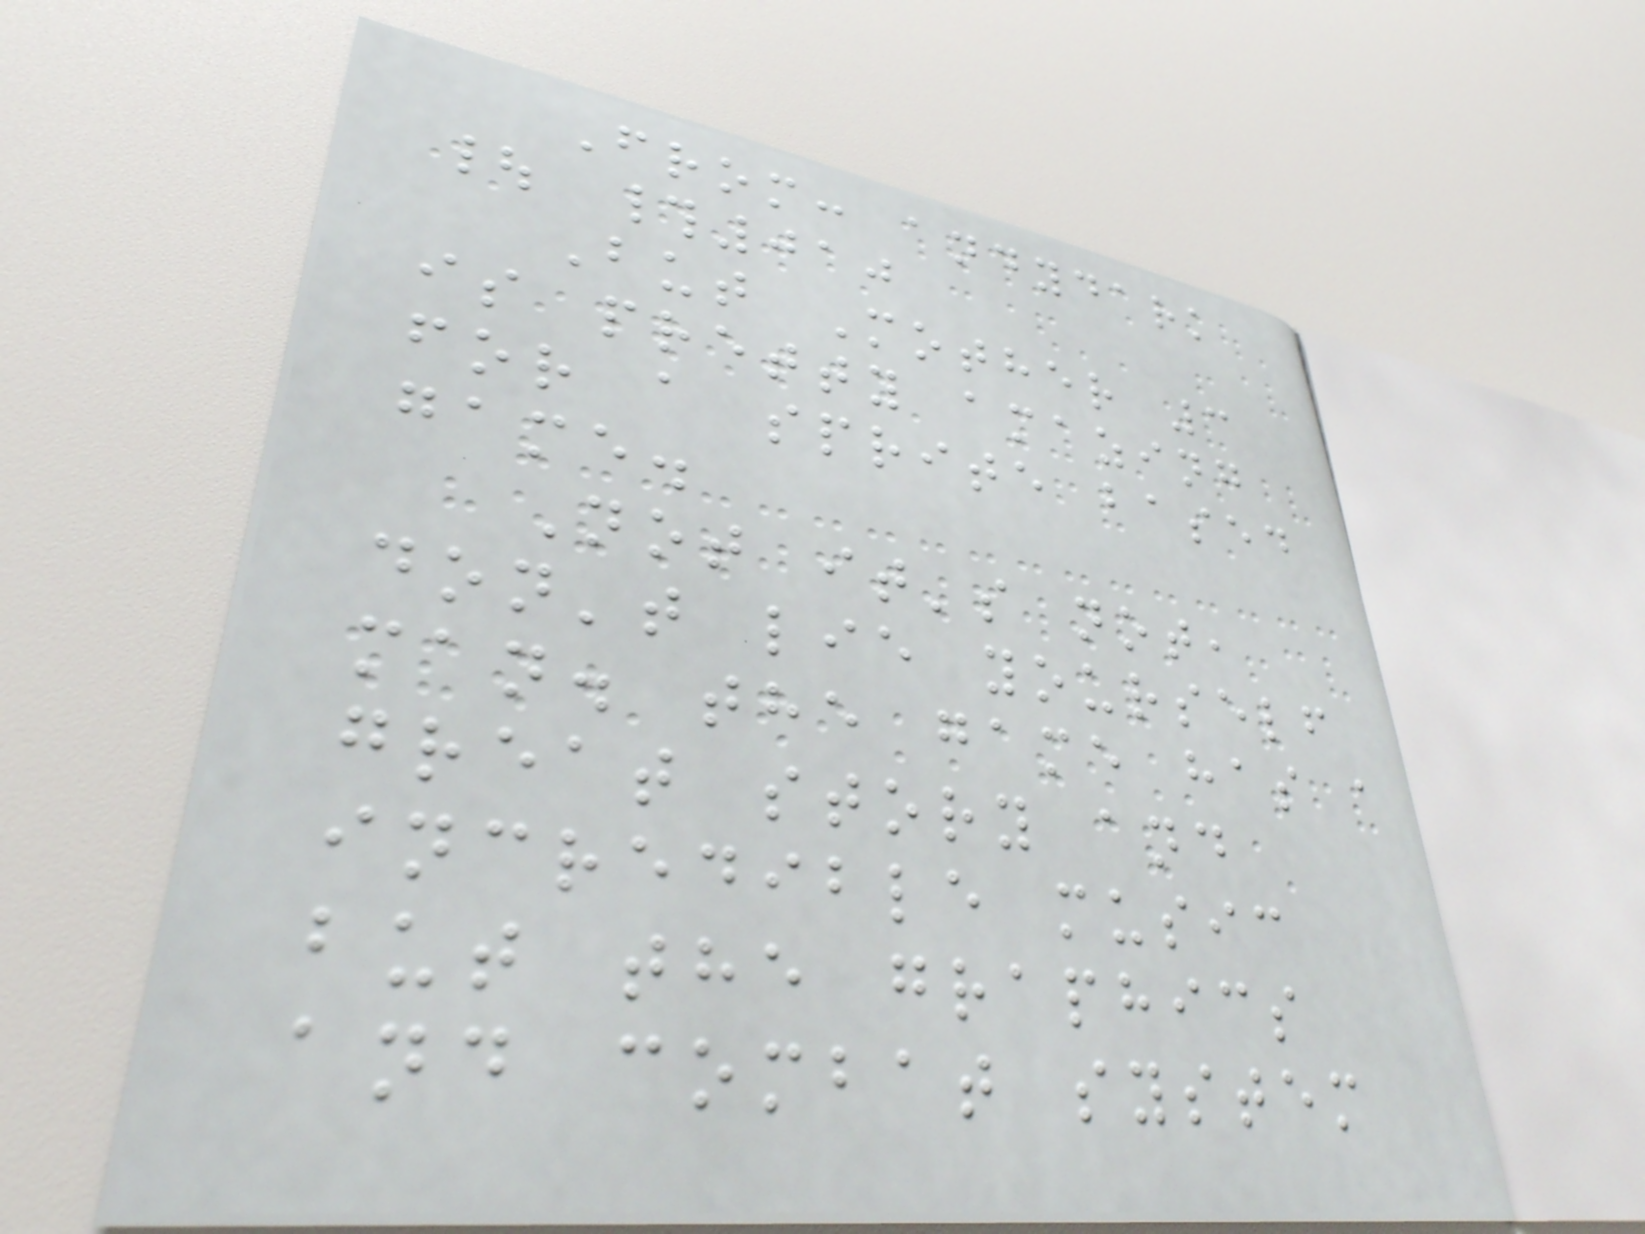From: andydark
| #010
But Mother 3
is pretty amazing
for a sprite based
game.
Not it's not,
don't lie yourself
man. the game has a
great story and
incredible music
but the graphics
and combat system
